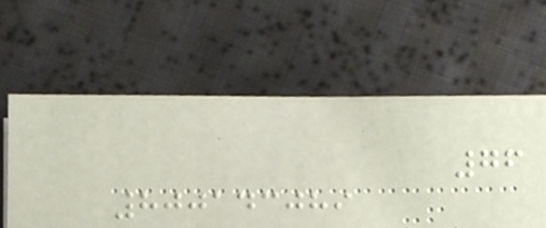76
800143089
